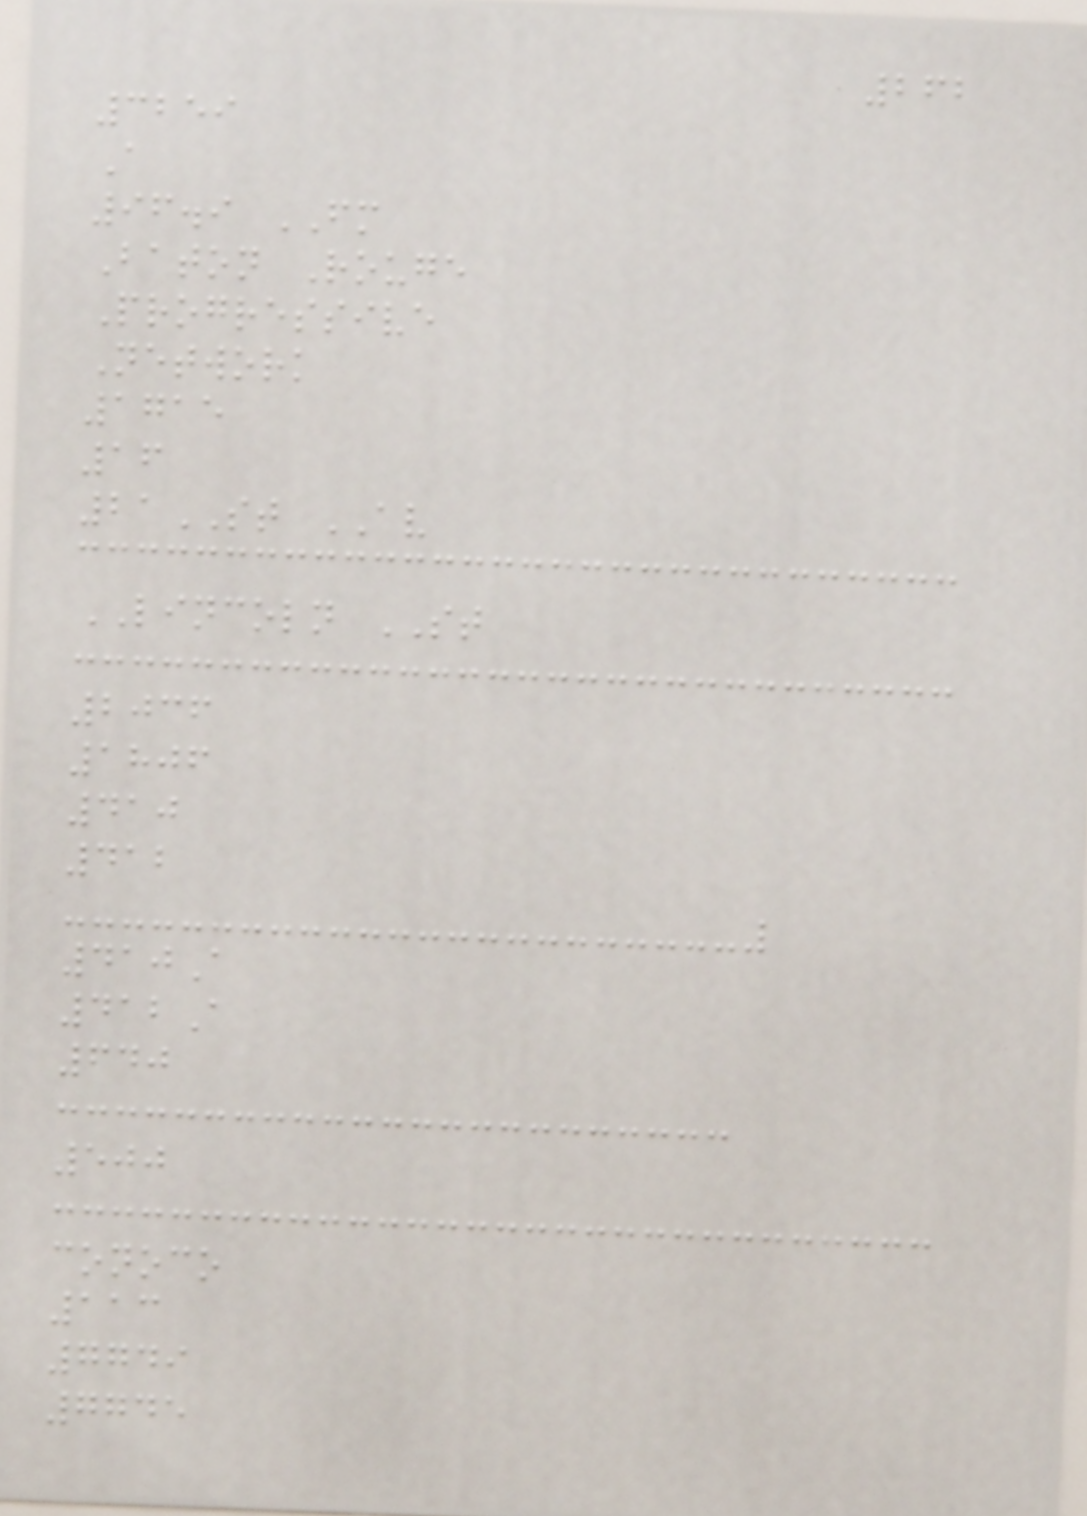262
3259
A
96.9 FM
Baton Rouge
Progressive
Network
1715
16
21ST AV
LINCOLN ST
2036
1806
410
412
410A
412A
640
500
conoco
113
7749
7745
